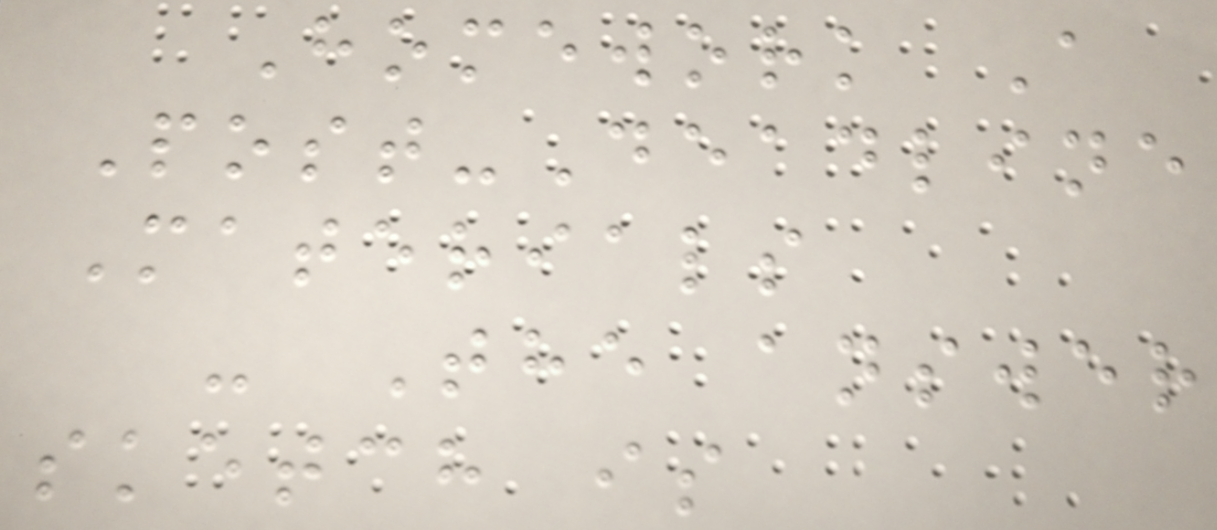Homework A
Post-Deadline
Materials
- The answer
sketch is
